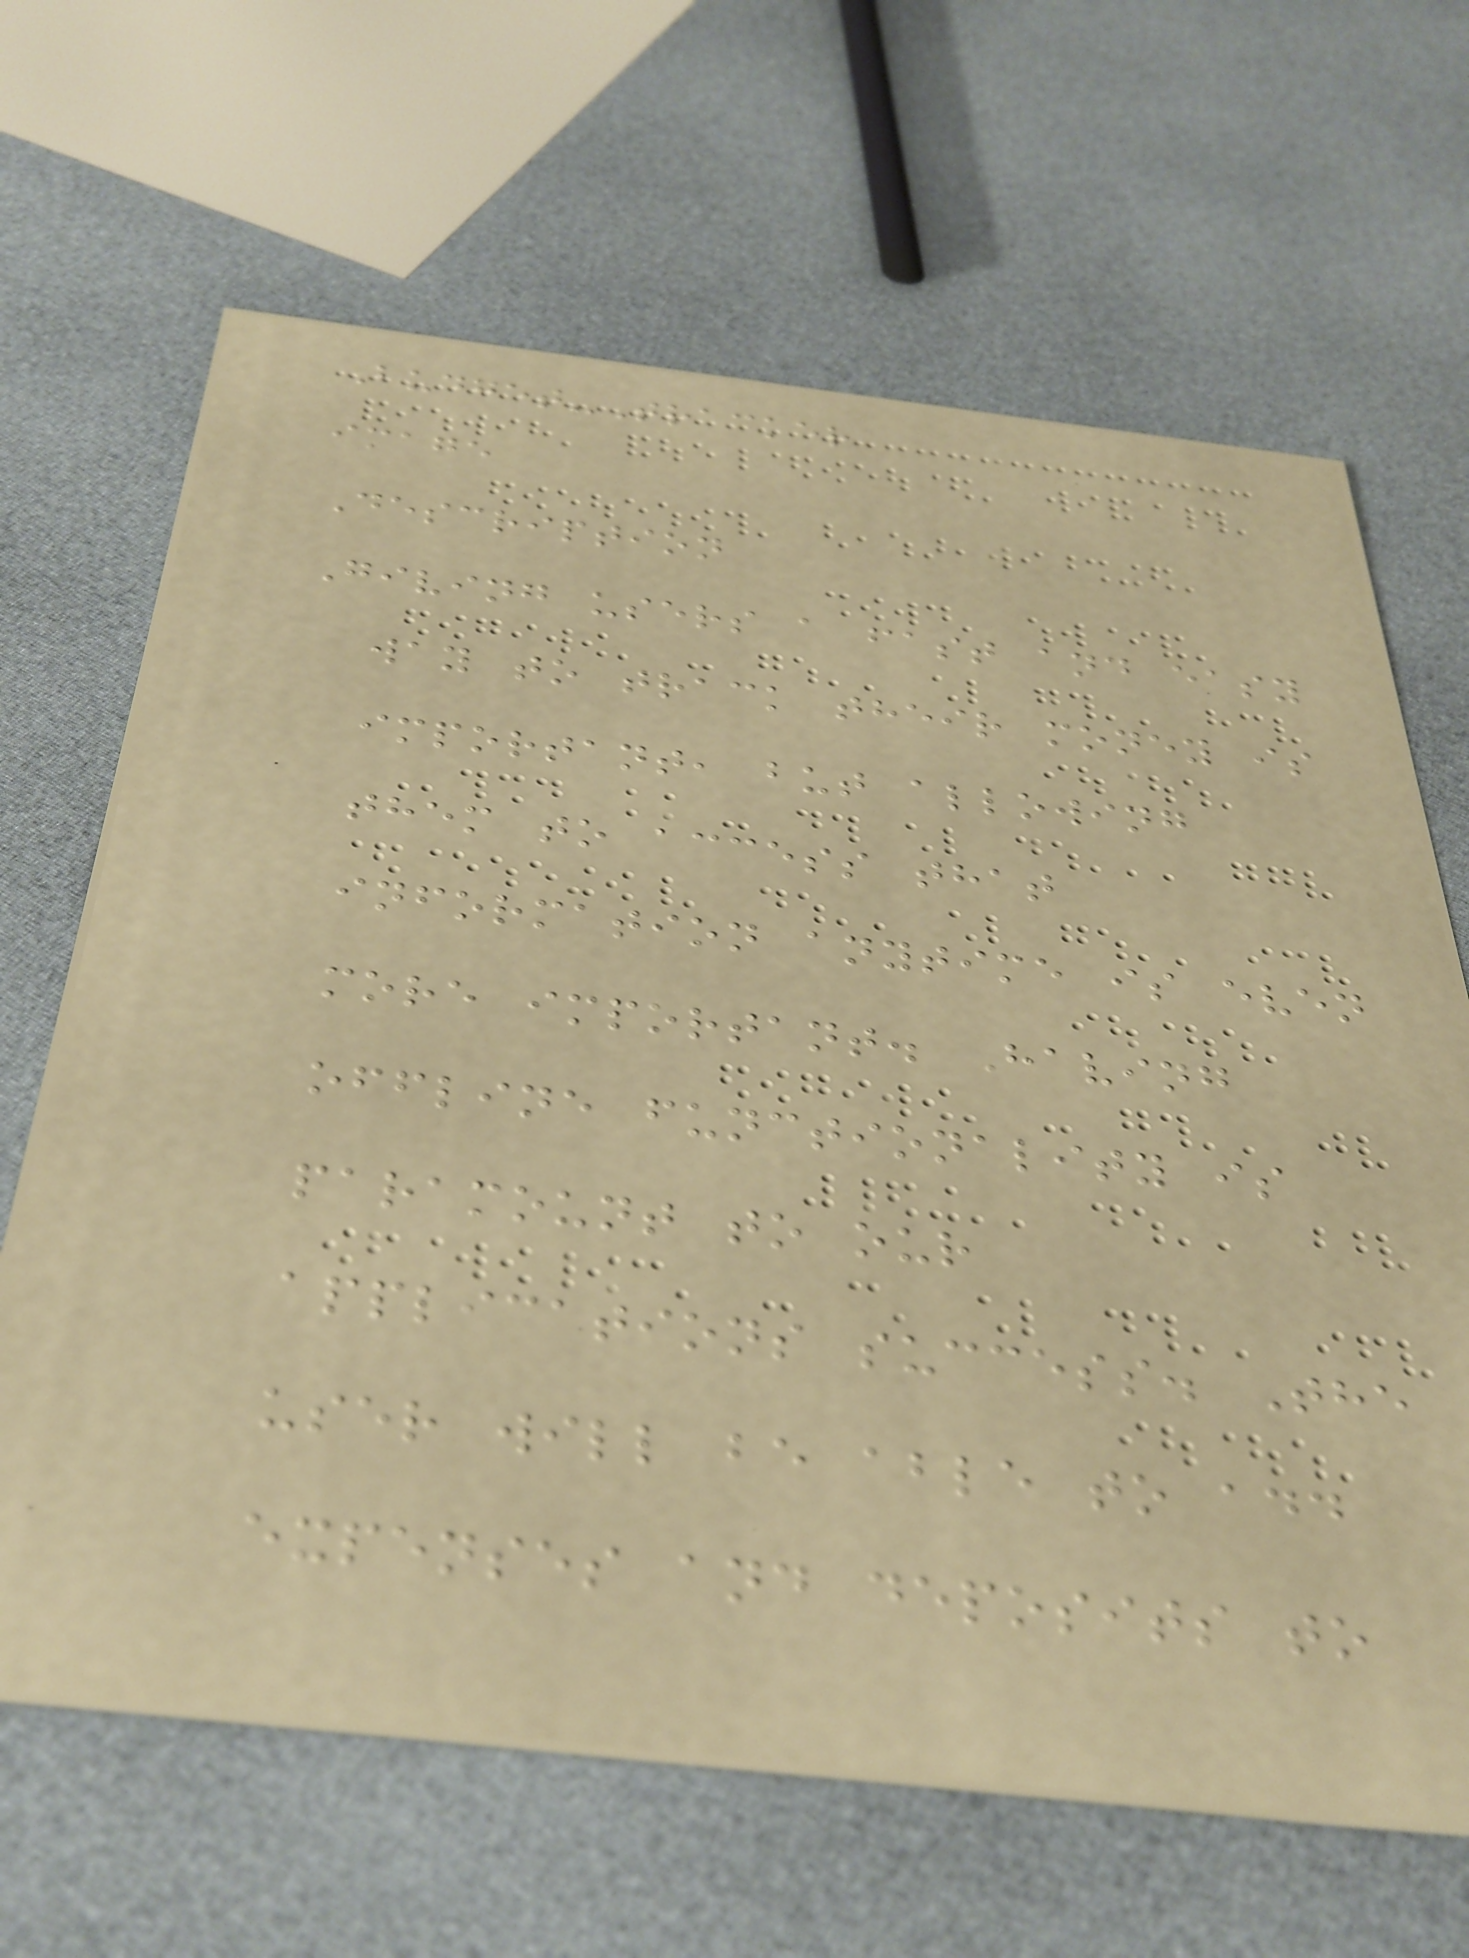Budget-Tracker
image
Description
Giving users a fast and easy
way to track their money is
important, but allowing
them to access that
information anytime is even
more important. Having
offline functionality is
paramount to our
applications success. The
user will be able to add
expenses and deposits to
